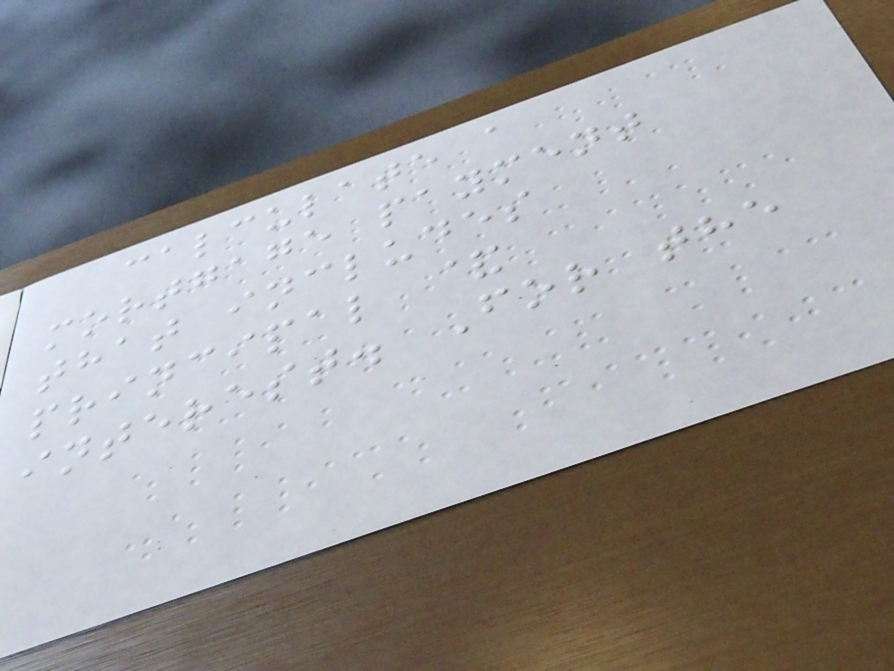calculate a
mortgage payment
that includes
principal &
interest. For the
